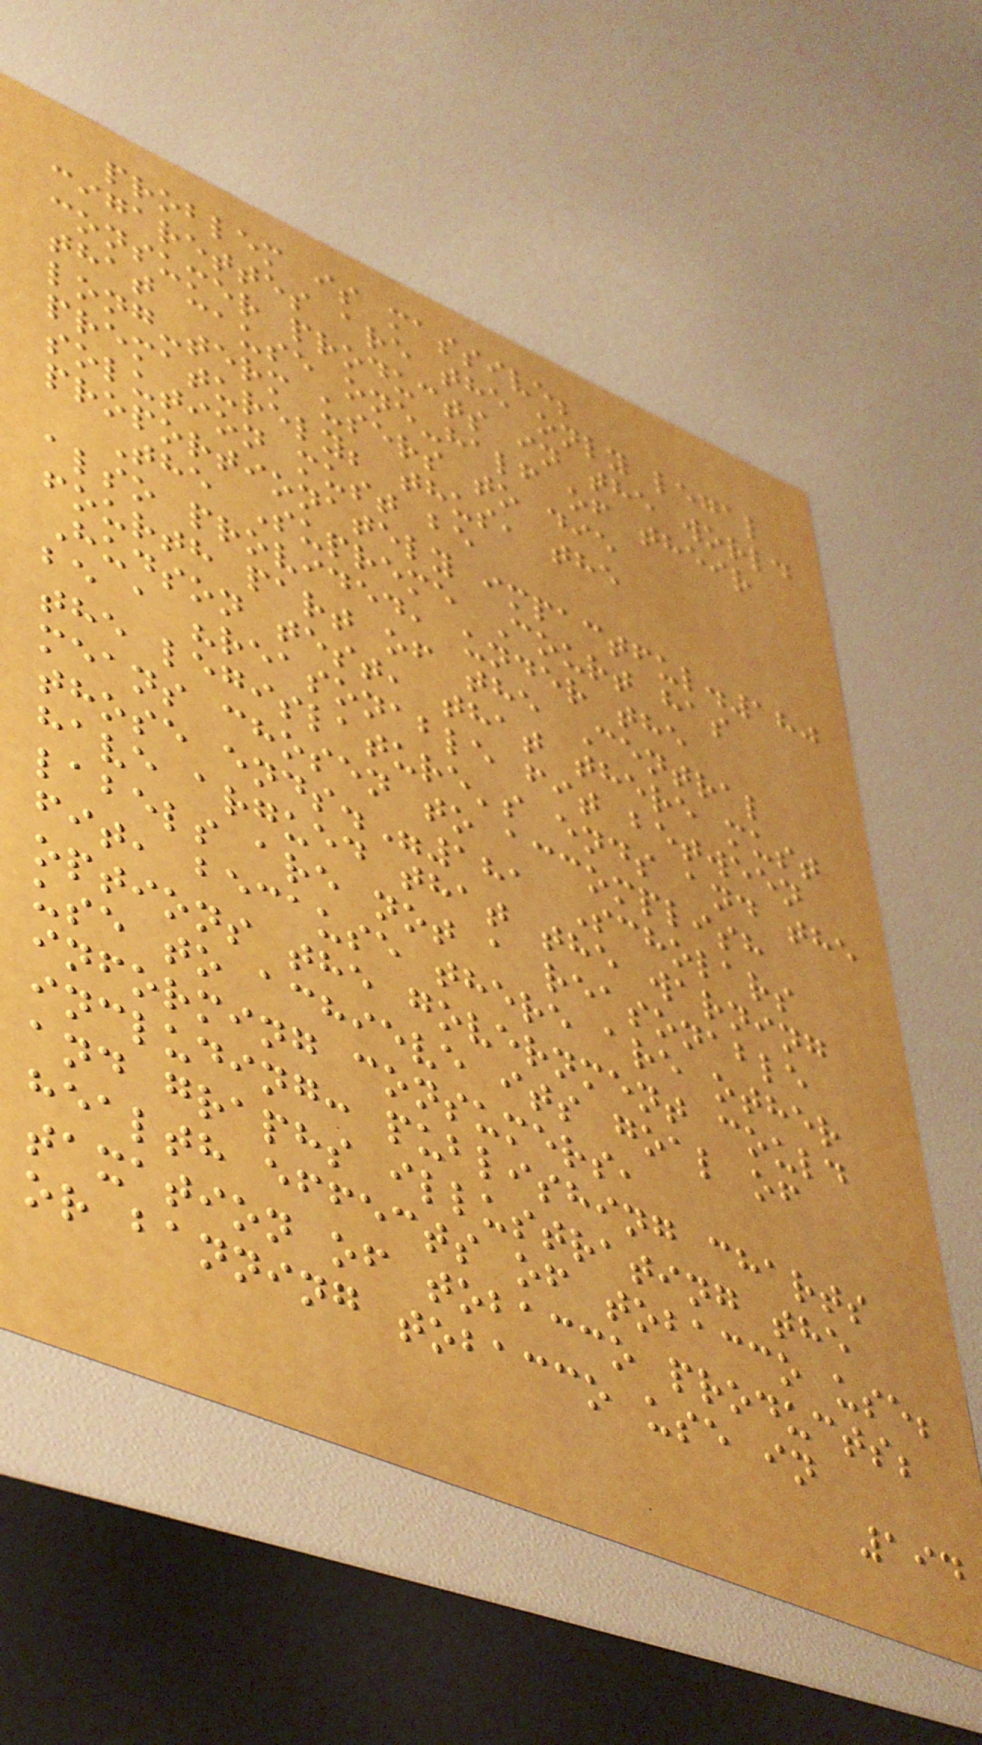problem is massive;
cigarettes are the only legal
consumer products in the world
that cause one-half of their
long-term users to die
prematurely; thus, the
solution must be
proportionately impactful.180
The Supreme Court has
also provided, under the
fourth part of the Central
Hudson test, that there must
be a "reasonable fit between
the legislature's ends and the
means chosen to accomplish
those ends."181 Scholars
have argued that the warning
labels are not a reasonable
fit, because there are other
options the government could
use to achieve its goal of
informing consumers,
including: publishing charts
and graphs illustrating the
health effects of tobacco use;
taxation of tobacco products;
or banning tobacco use in
194
